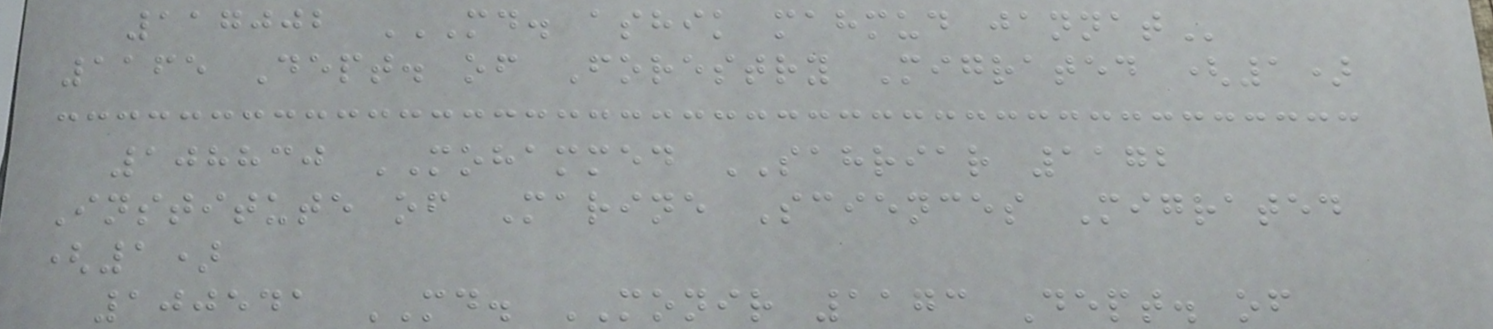117002 MD. ASHIK MAHMUD JANNAT
1165 Dept. of Forestry Migrated (1)
108830 MOHAMMED SAHRIAR 1172
Institute of Marine Sciences Migrated
(1)
100541 MD. MONIR 1173 Dept. of
